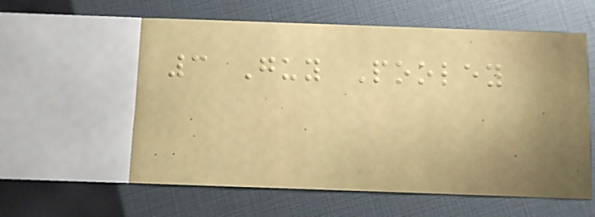3 Guy Pooley
